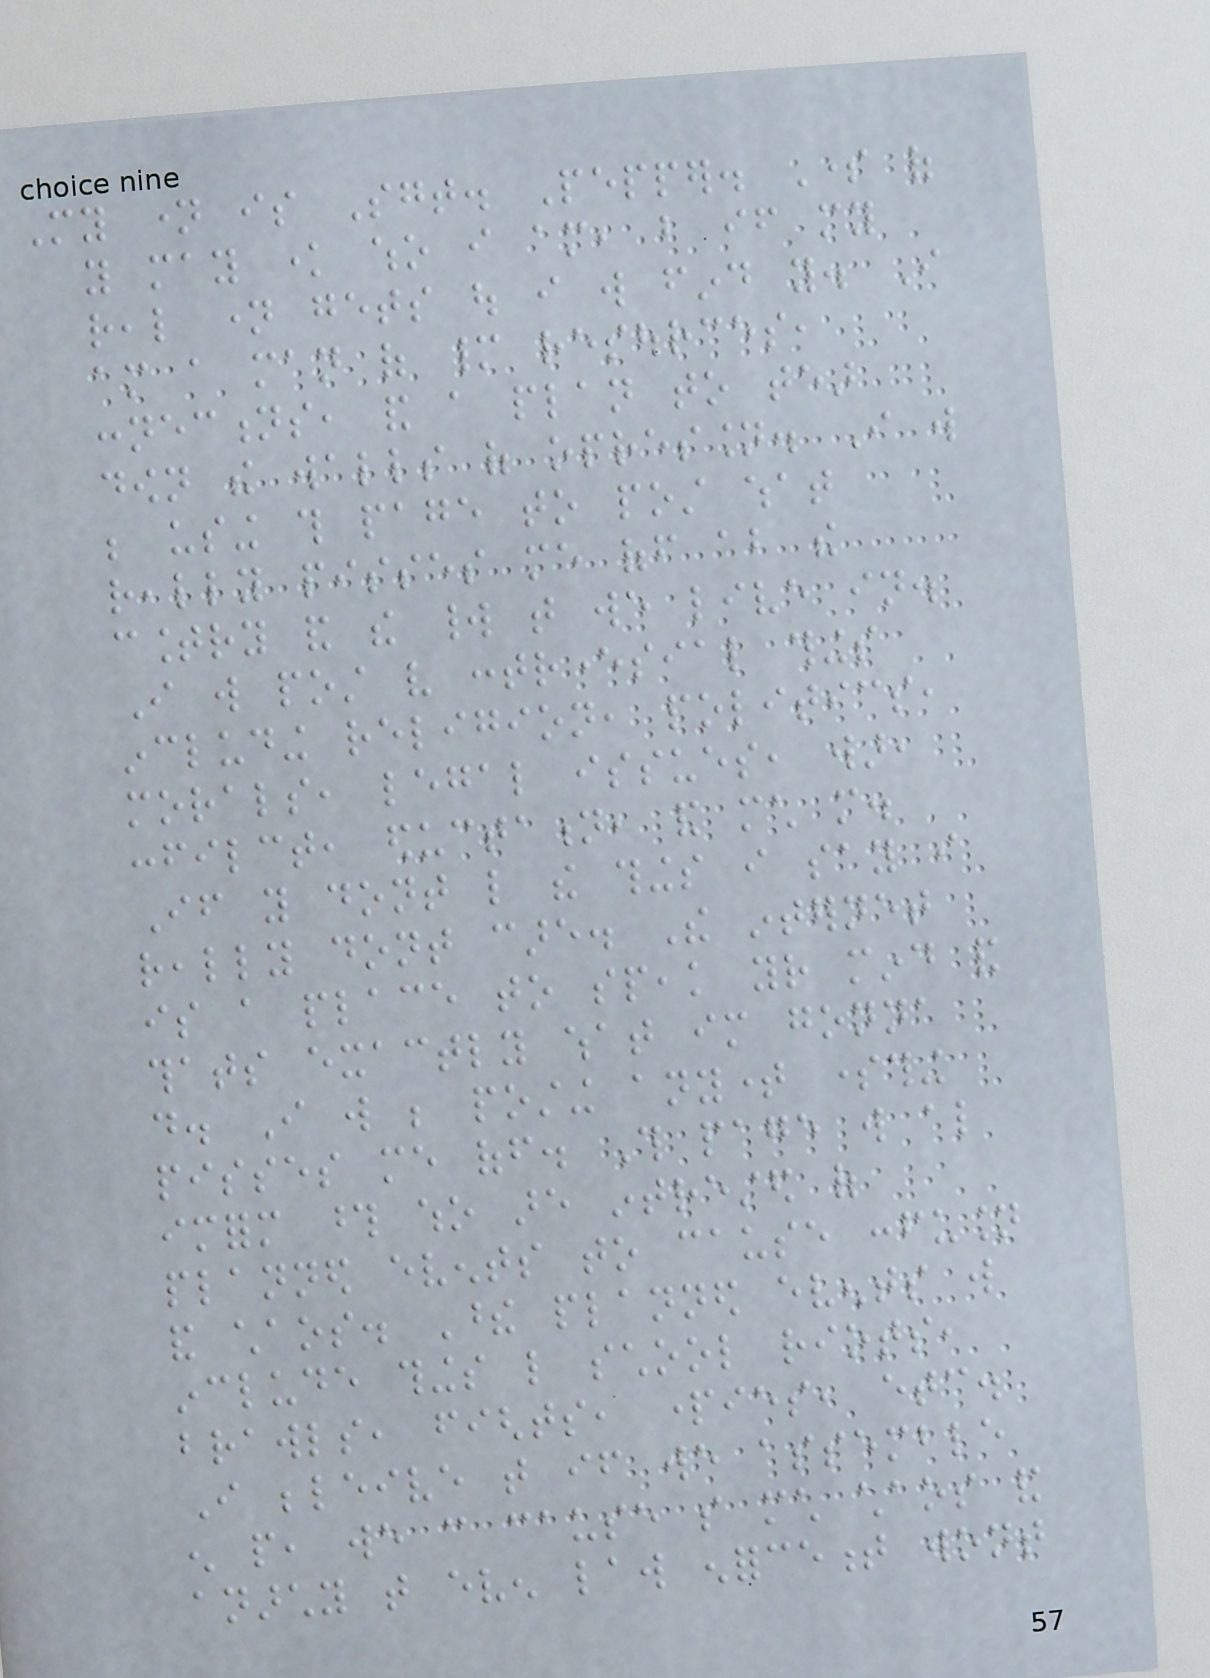My name is Sgt. Pepper. Some of
you may know who i am, but if my
real name gets out i will find you. I
am a man of many resources,
connections, and a plan to tear
down the walls of opression. I will
be using this page to post what
really pisses me off about the
country and the world that we live in.
I will post very contreversial things
including religion, politics,
morals, legal issues, war,
confilct, eductation, and much more.
If you dont like the things i say i
really dont care. The internet
is a place to speak your mind and
thats exactly what im gonna
do. I will be posting anytime something
pisses me off. This page will also
imform those who are intrested of
planned events to cause confusion
and chaos. These planned events will
include things like school riots,
brawls, fights, parties, etc.
I beleive that if we assemble
enough people, we can cause so much chaos and
anarchy that even law enforcement wont
